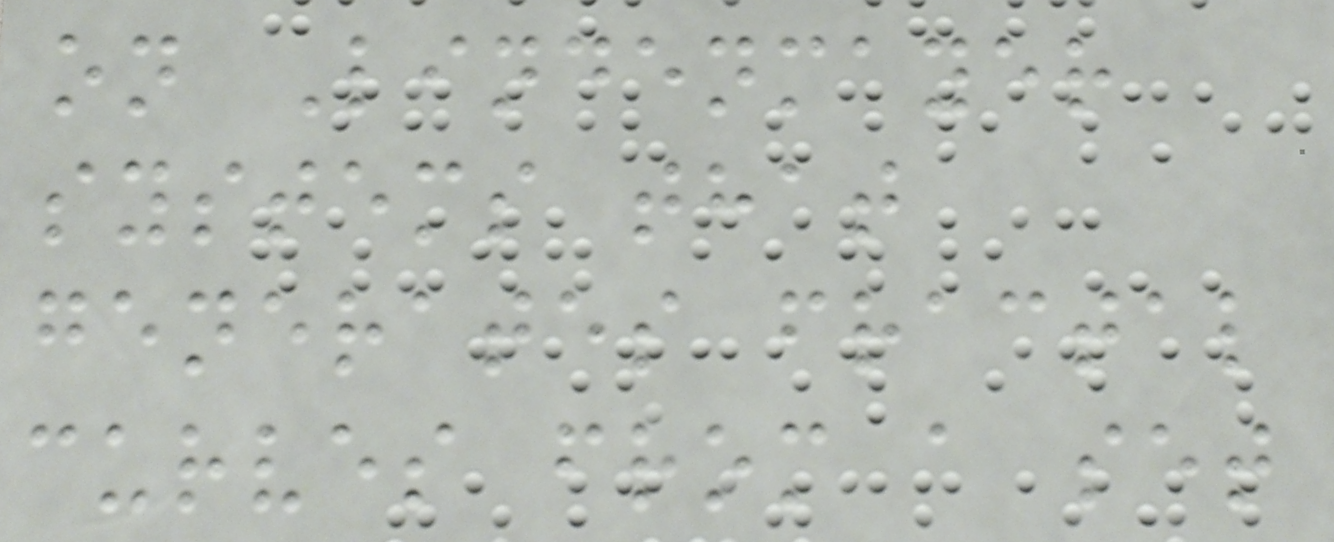on Lindenmayer
systems that
generates fractal
curves from a set
